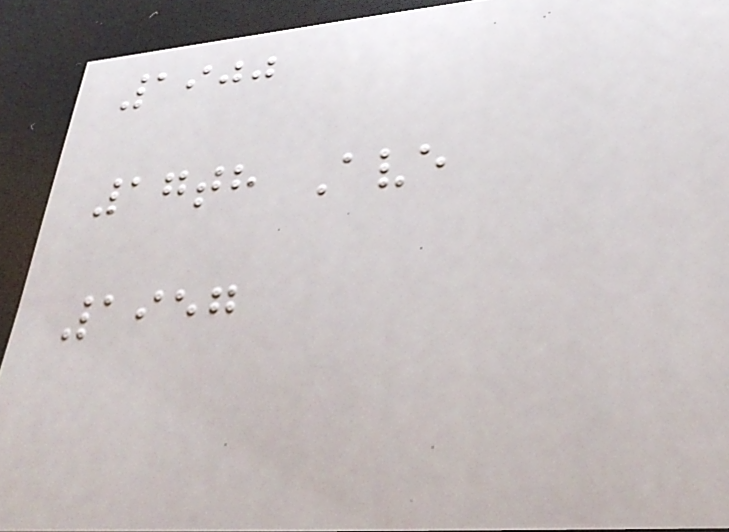1900
17th Ave
1957
